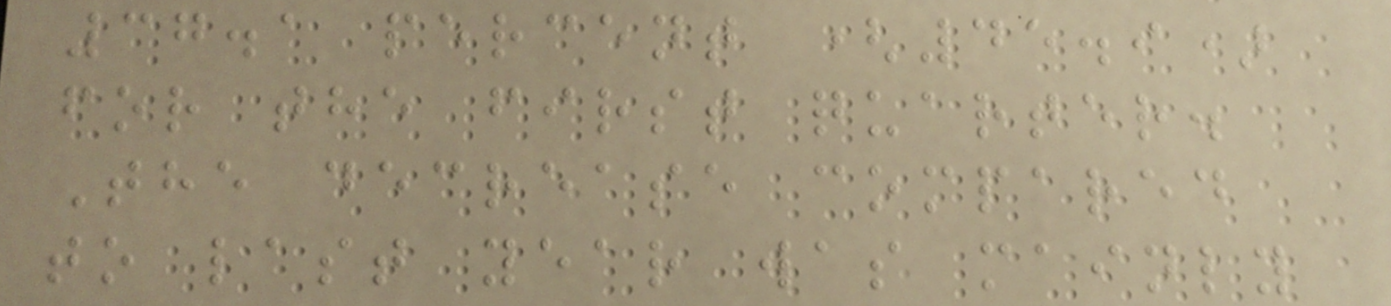37.1 percent (45.9)
for the first quarter.
The decrease compared
to last year was mainly
